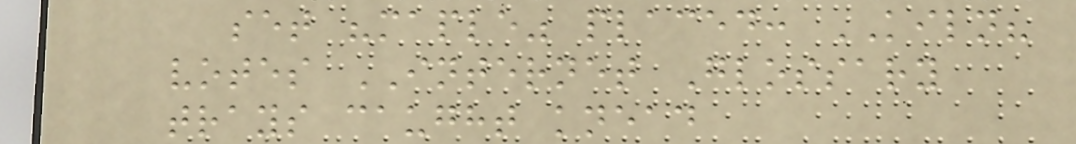set "maple" placed: KILN?
votes INTERNET Glossary
trays caught knead
